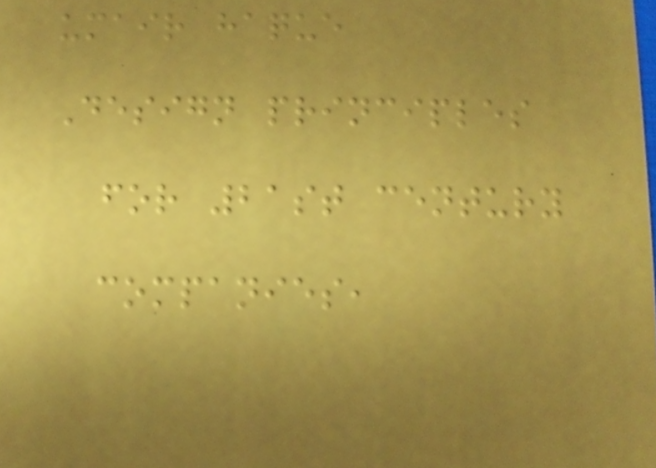umair haque
Design principles
for 21st century
companies,
